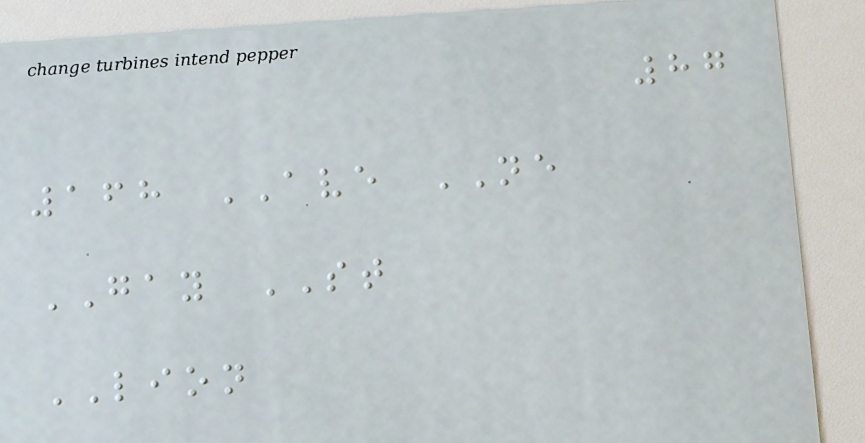87
168 AVE NE
GAY ST
LION
